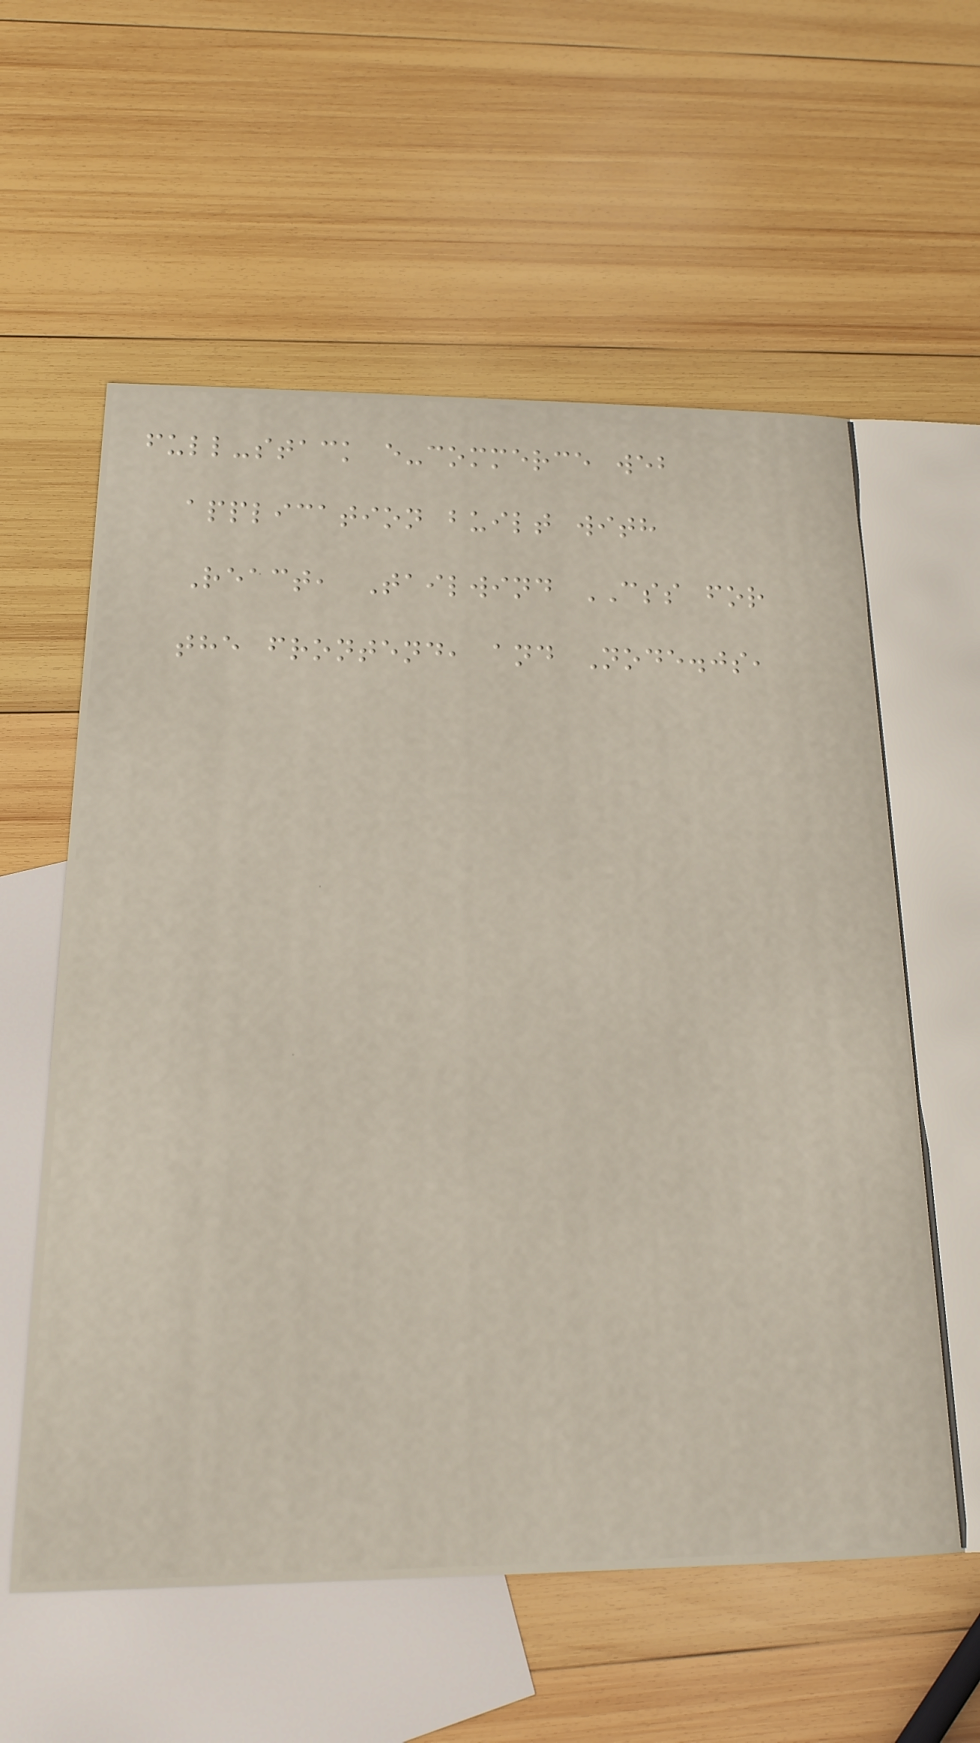full-stack e-commerce web
application built with
React, Tailwind CSS for
the frontend, and Node.js,
